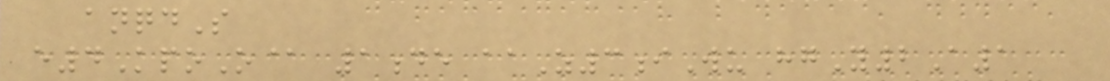anqdS
e4KpoO@ 1de aaZ3iWu hgY2A1
